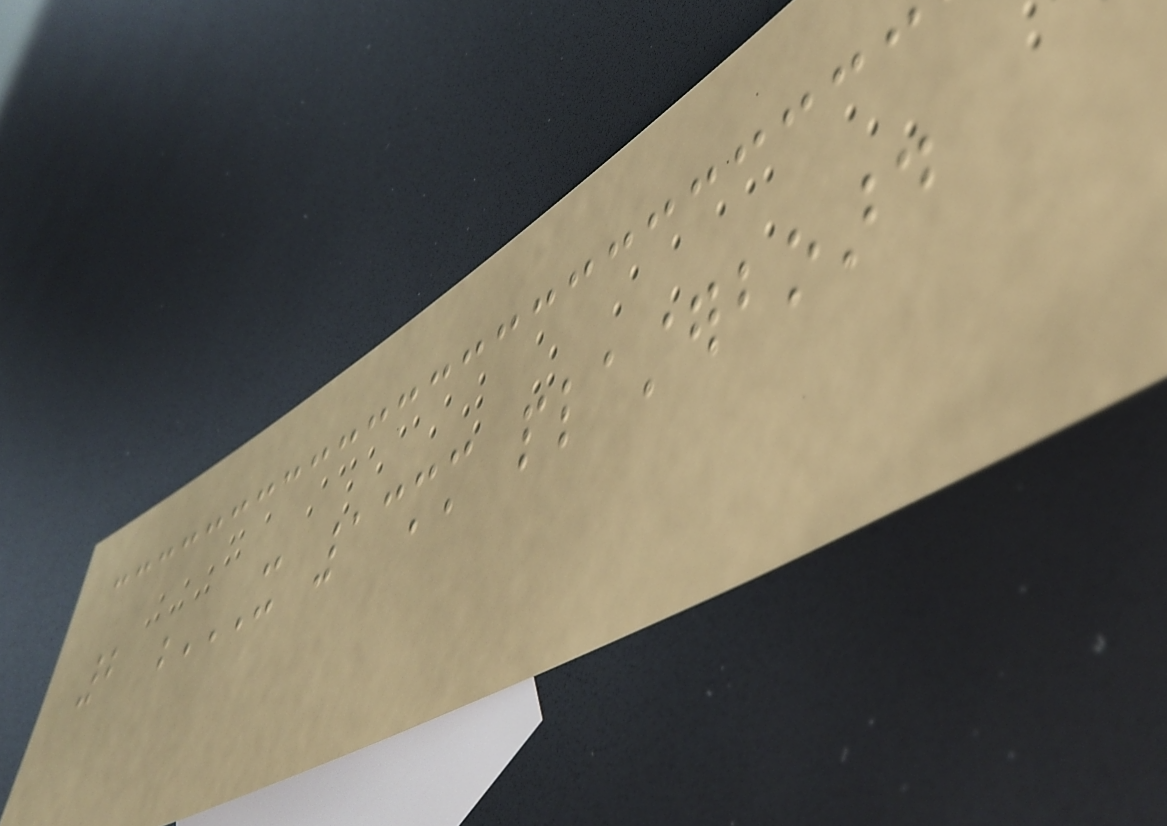2 X 13MM PLASTERBOARD
